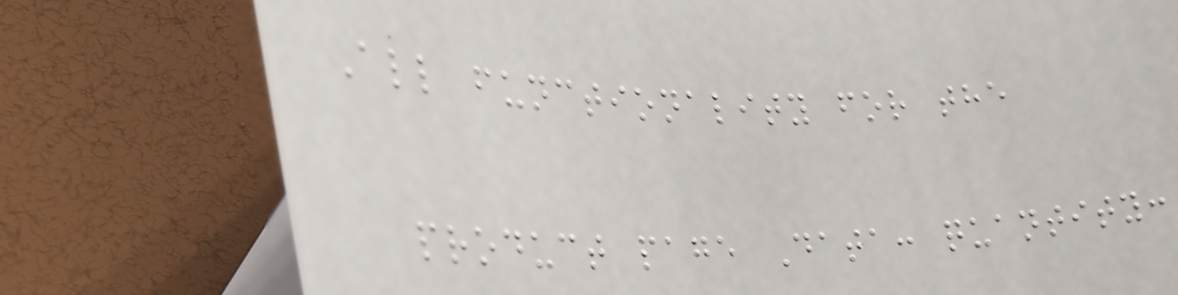All functionality for the
product page Data: quantity:
